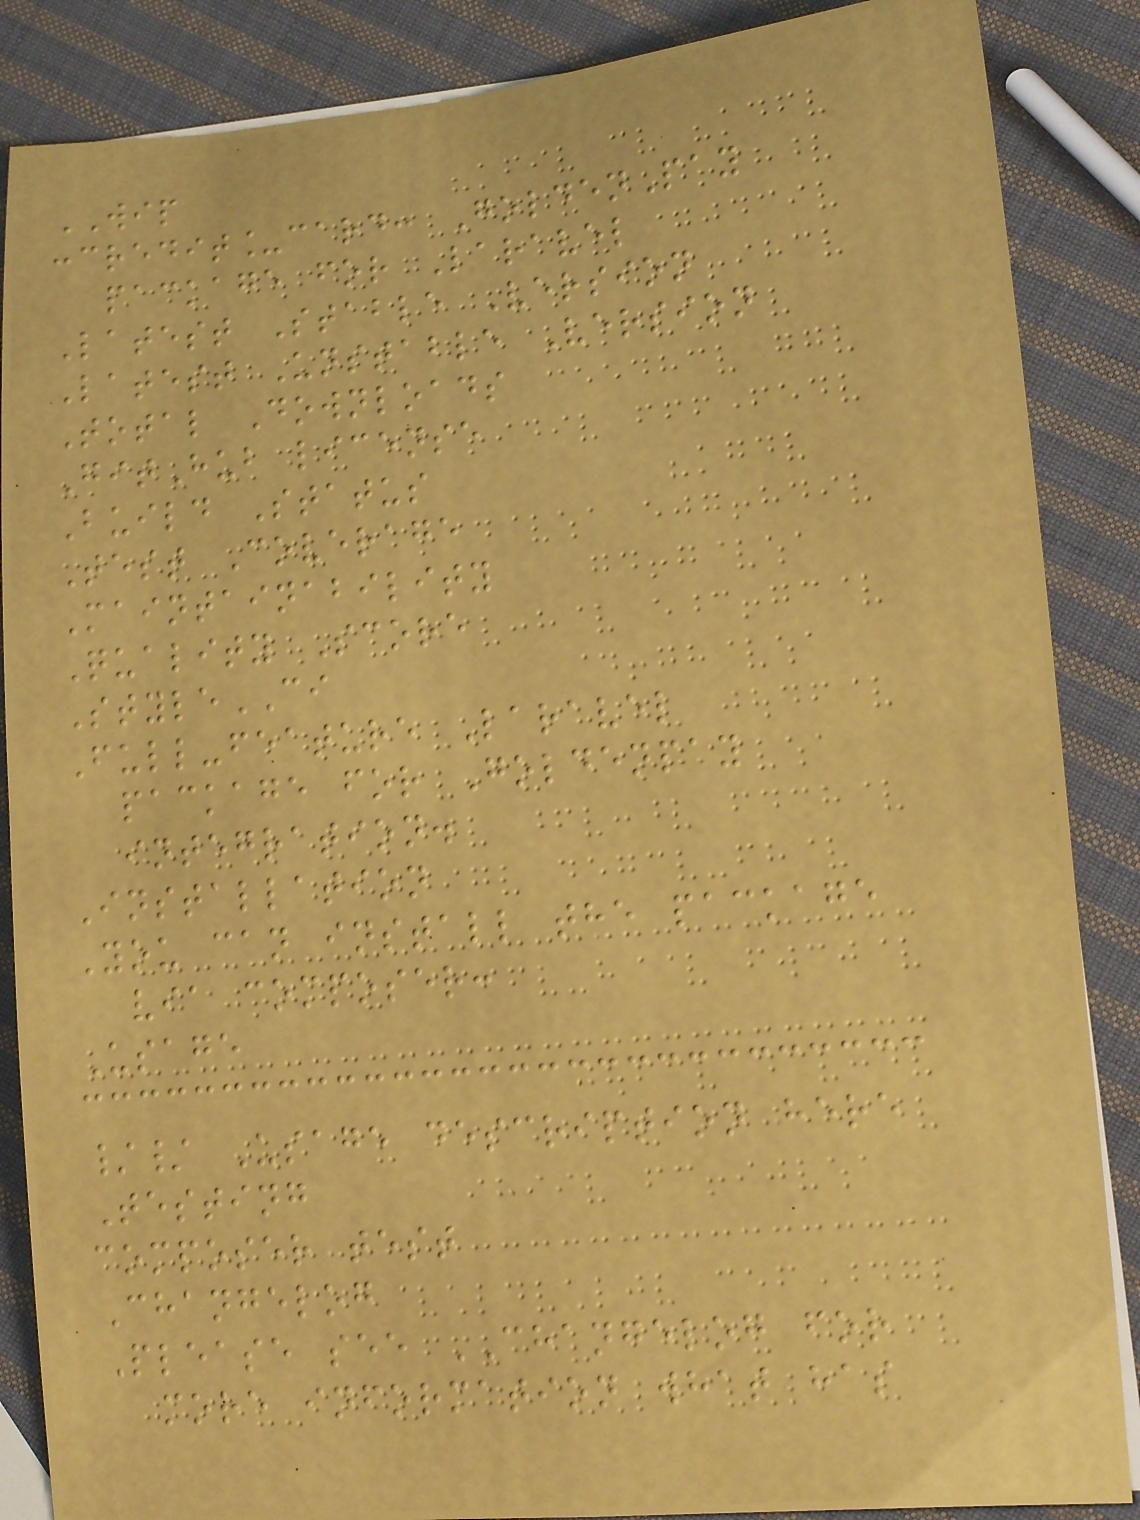WIP
:credit_card: GoldenPay
package for Laravel
Latest Stable Version
Latest Unstable Version
Total Downloads
GitHub license
Build Status
Test Coverage
Maintainability
Quality Score
StyleCI
Full-feature Laravel
package for Goldenpay
integration.
Installation
You can install the package
via composer:
Usage
// Usage description here
Testing
composer test
Changelog
Please see CHANGELOG for
more information what has
